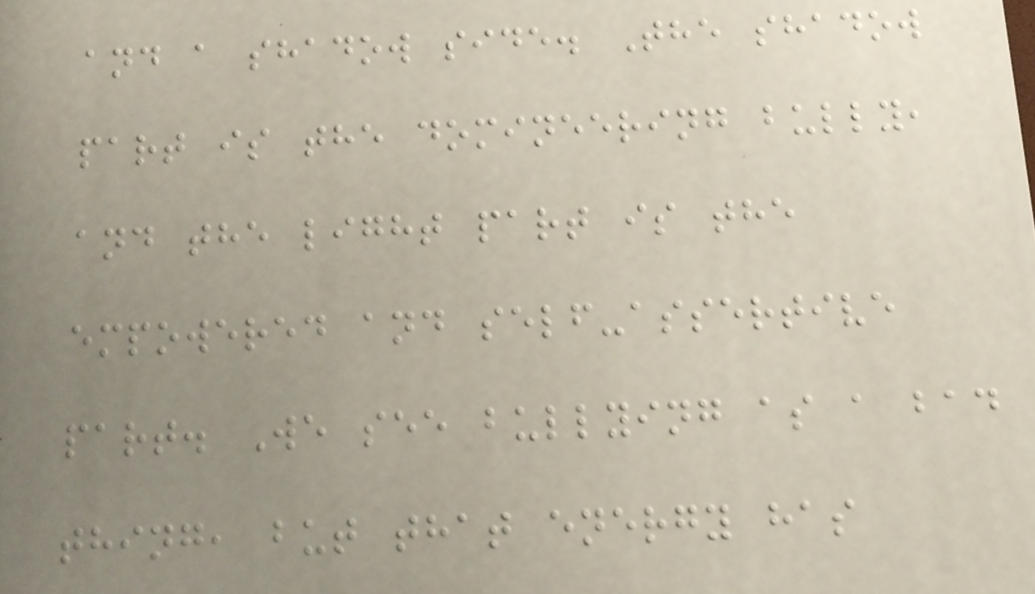and a shadow side. The shadow
part is the domineering bully,
and the light part is the
empowered and self-assertive
part. We see bullying as a bad
thing, but that energy has
